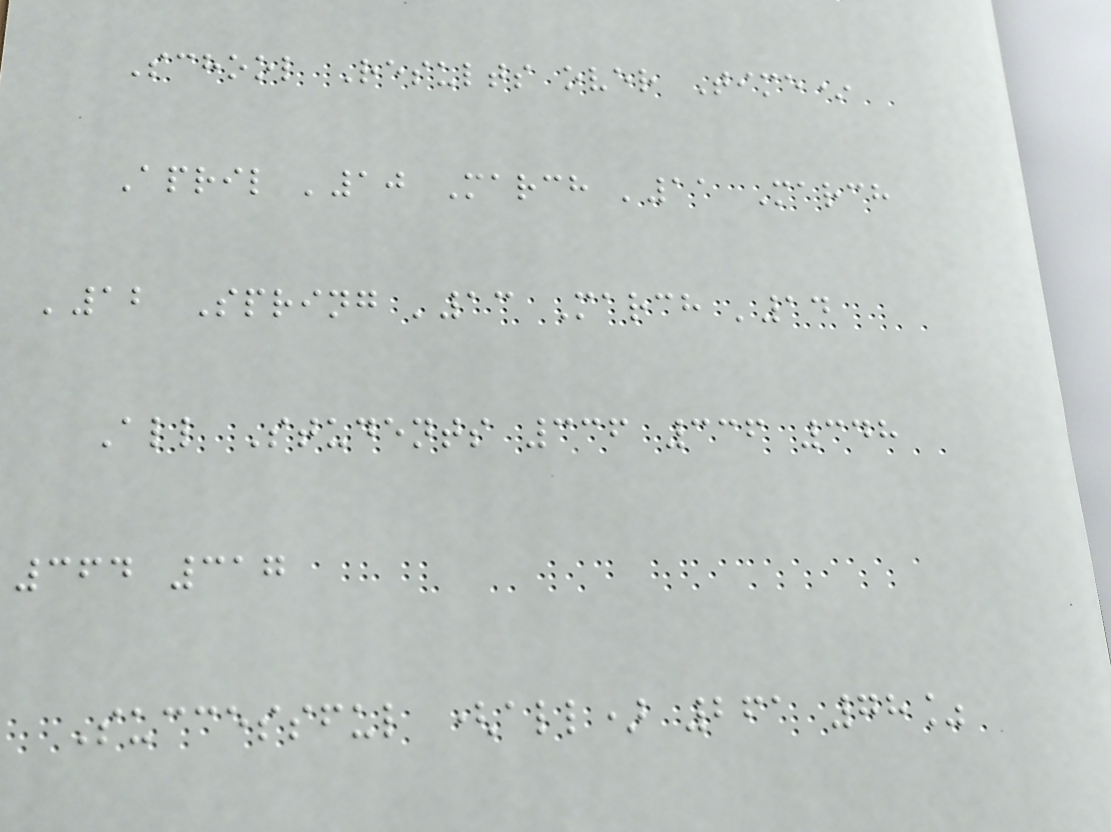School Results over Time*
April '10 March '11 March
'12 Spring '13 March '14
All Students 336 336 348
364 317
Successful (all) 261 78%
